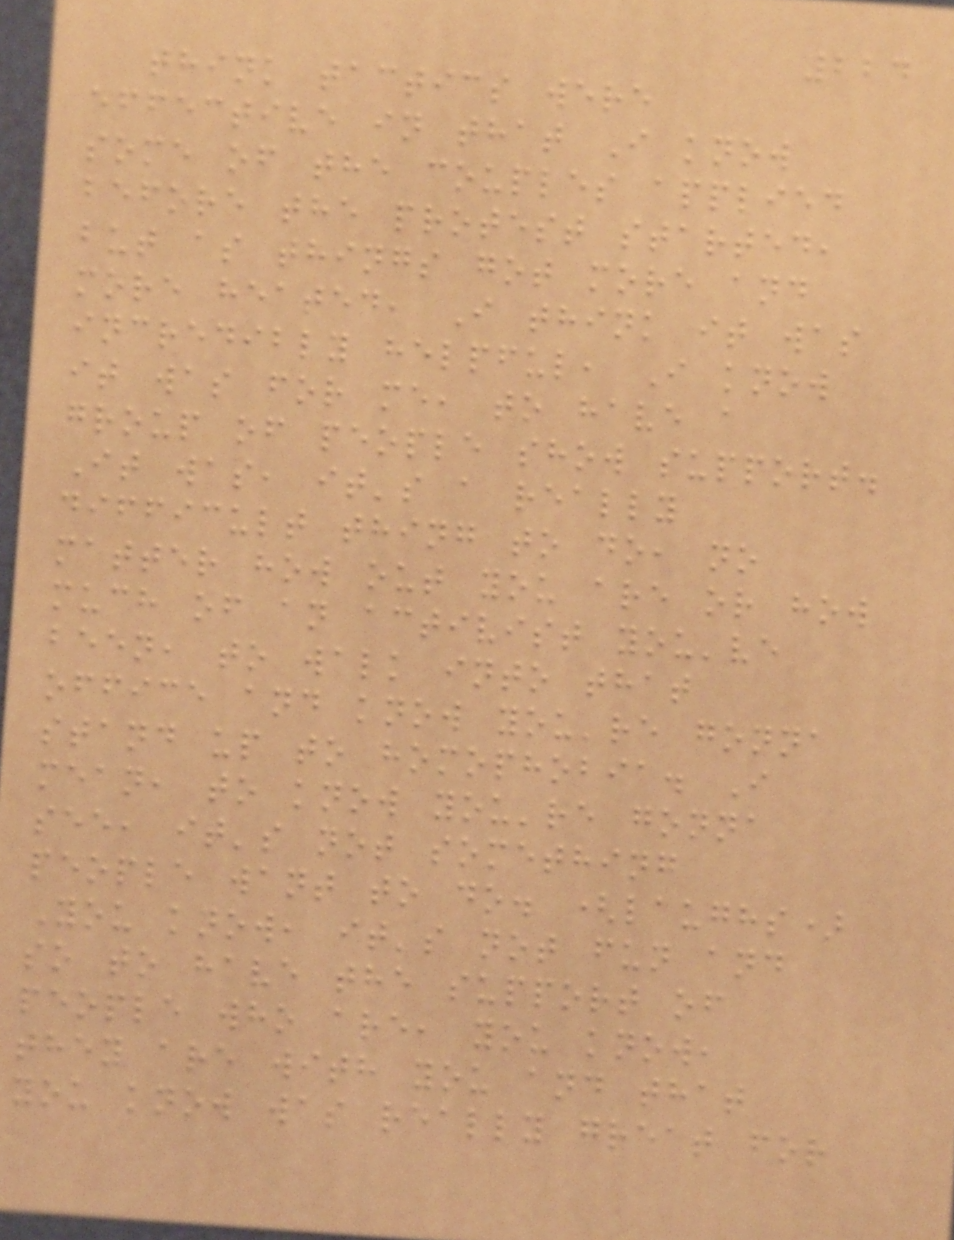224
think tactics were
effective in that I know
some of the couples applied
before the protest started,
but as things got more and
more heated, I think it was
incredibly helpful, I know
it was for me, to have a
group of people show support.
It was, it's a really
difficult thing to do, no
matter how out you are or how
much of an activist you've
been, to walk into that
office and know you're gonna
stand up to homophobia. I
mean, to know you're gonna
see, it's not something
people want to do. (laughs)
You know, it's not fun and
so to have the support of
people who are, you know,
they are with you and that
you know was really great for
